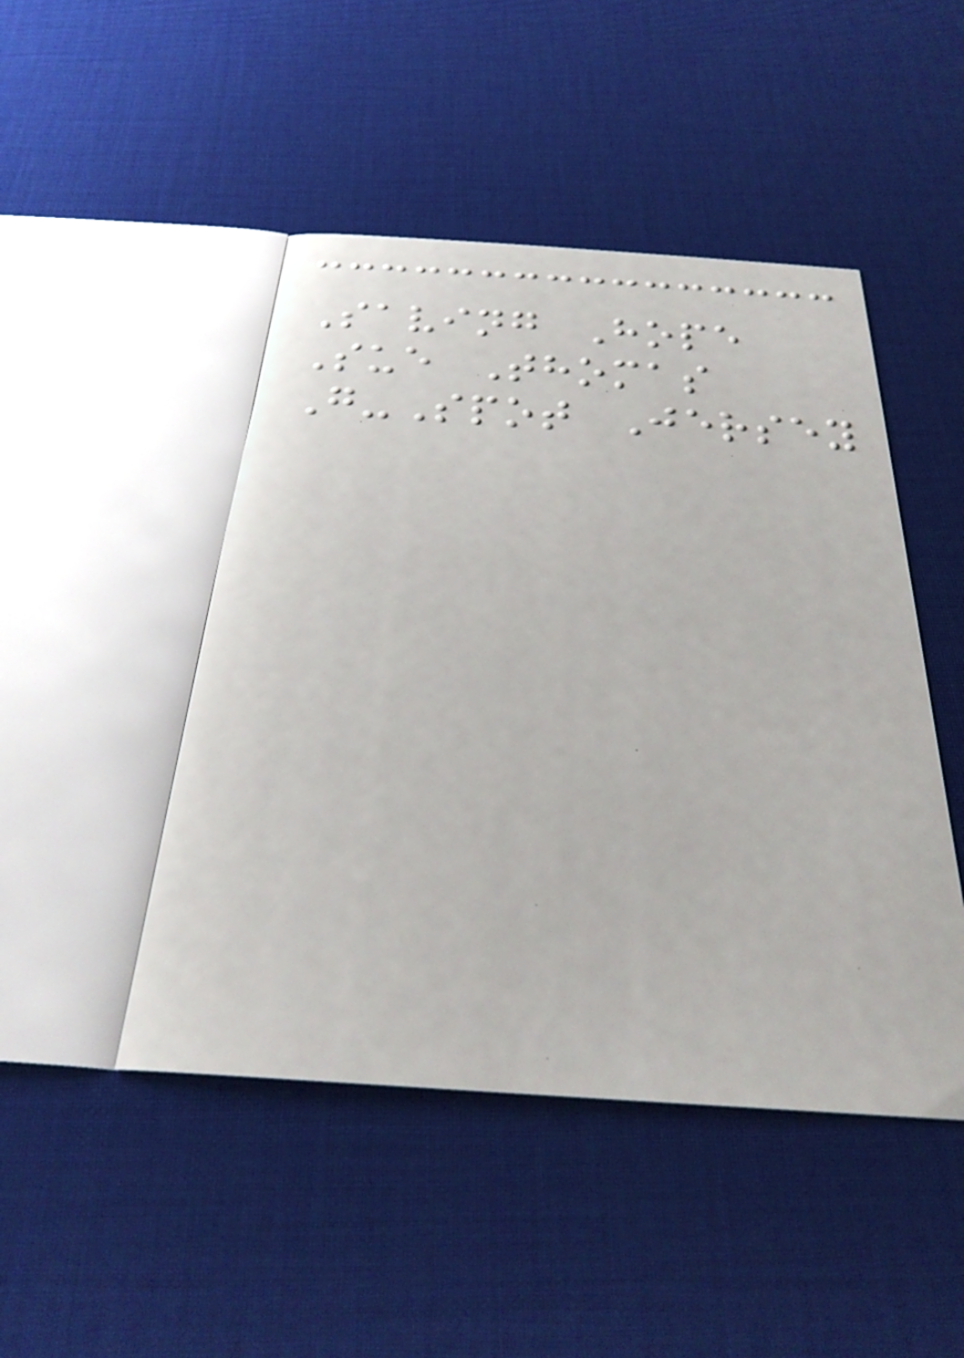Saving Hope
Sue Thomas
G-Spot Jersey
